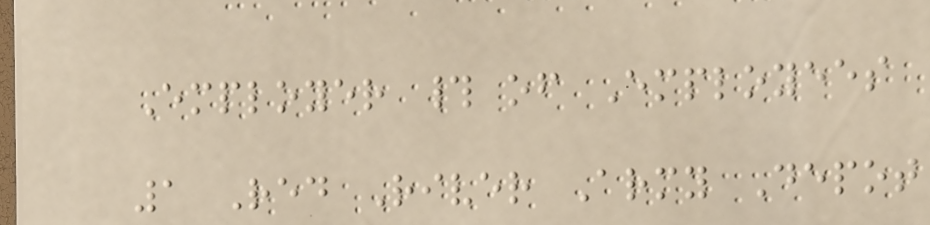Employer # of Employees
1 Red River Army Depot
